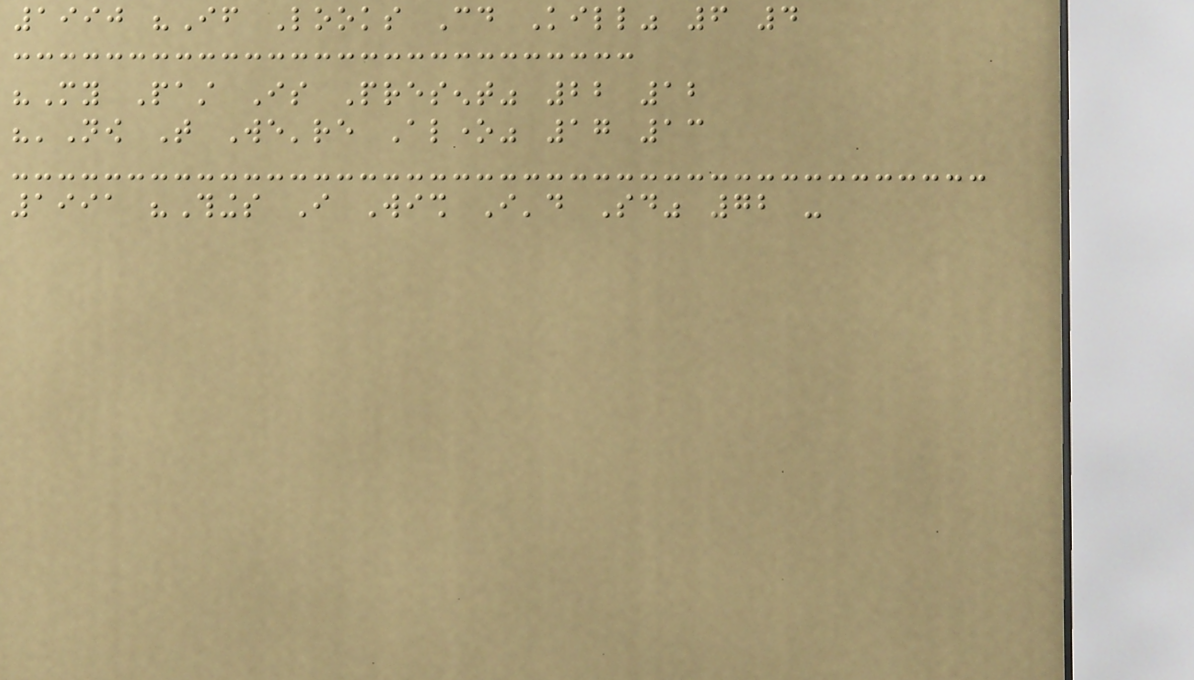1990 "If Looks Could Kill" 6 4
"My Past Is Present" 22 12
"'Now That We're Alone" 17 13
1991 "Things I Wish I'd Said" 72 -
